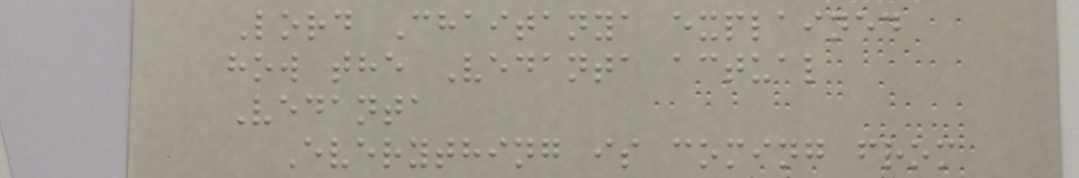Lord Chaitanya explained
how the Vedanta actual
Vedanta
Everything is coming from
